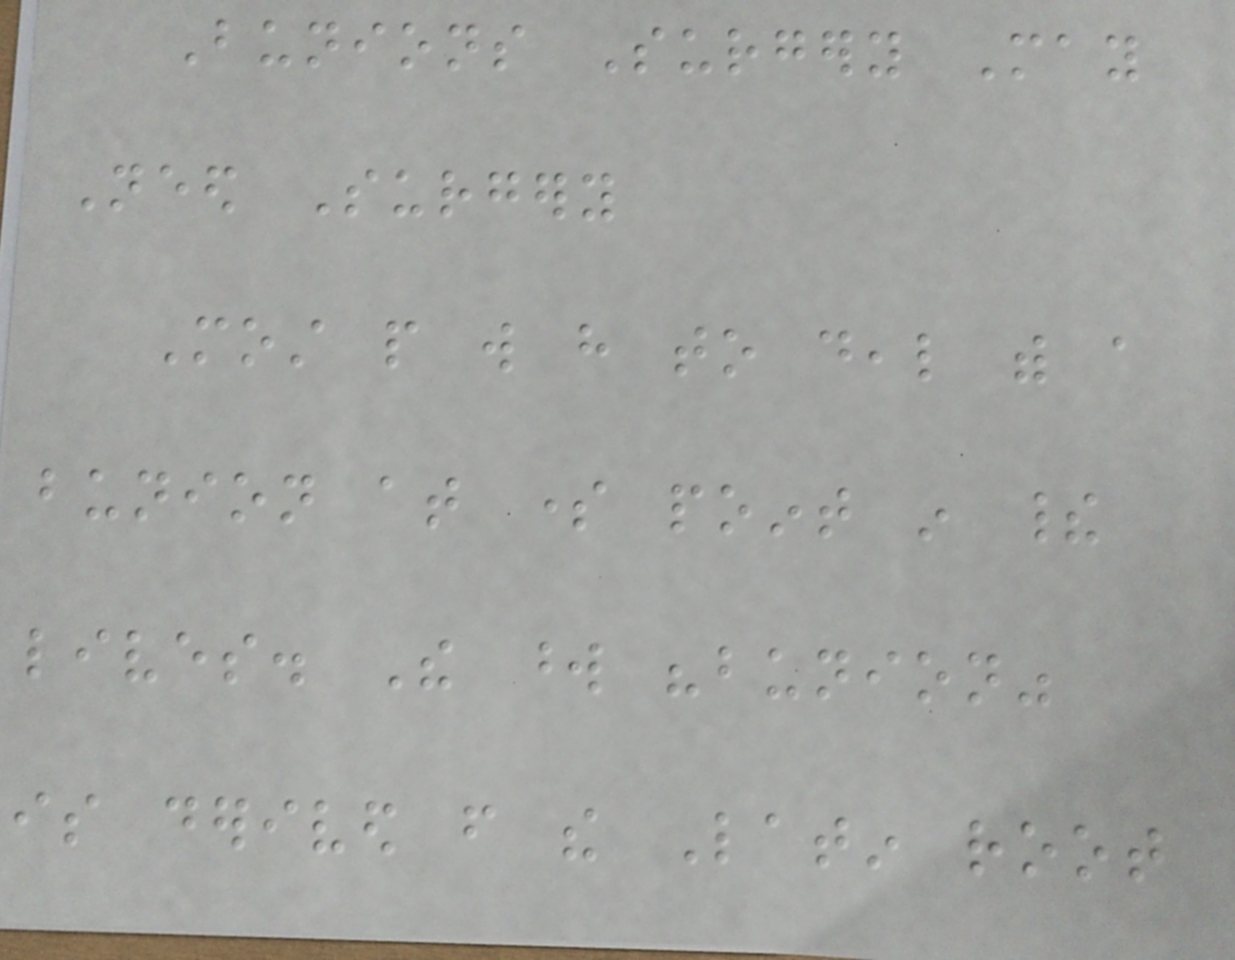Bunions Surgery May
Need Surgery
Most people will have to deal with a
bunion at some point in their
lives. The word "bunion"
is derived from the Latin root
